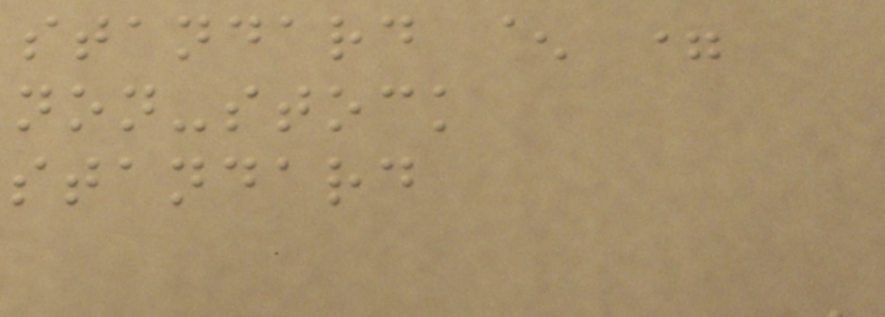standard ^ =
non-stock
standard
